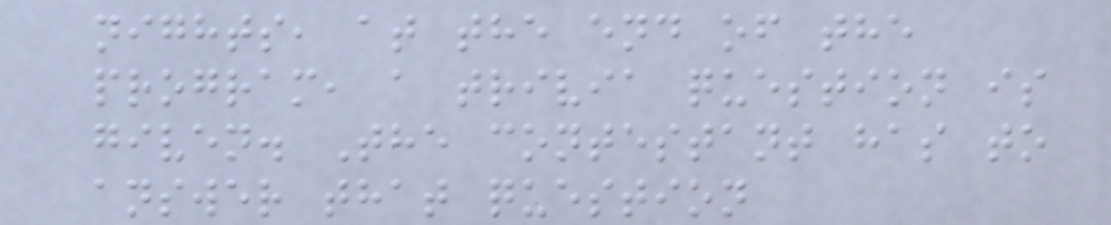nights, at the end of the
program, a trivia question is
given. The contestant has to
answer that question
